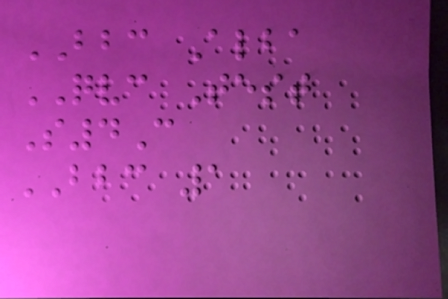BBC Alba
QVC Test
S4C
BBC 1
